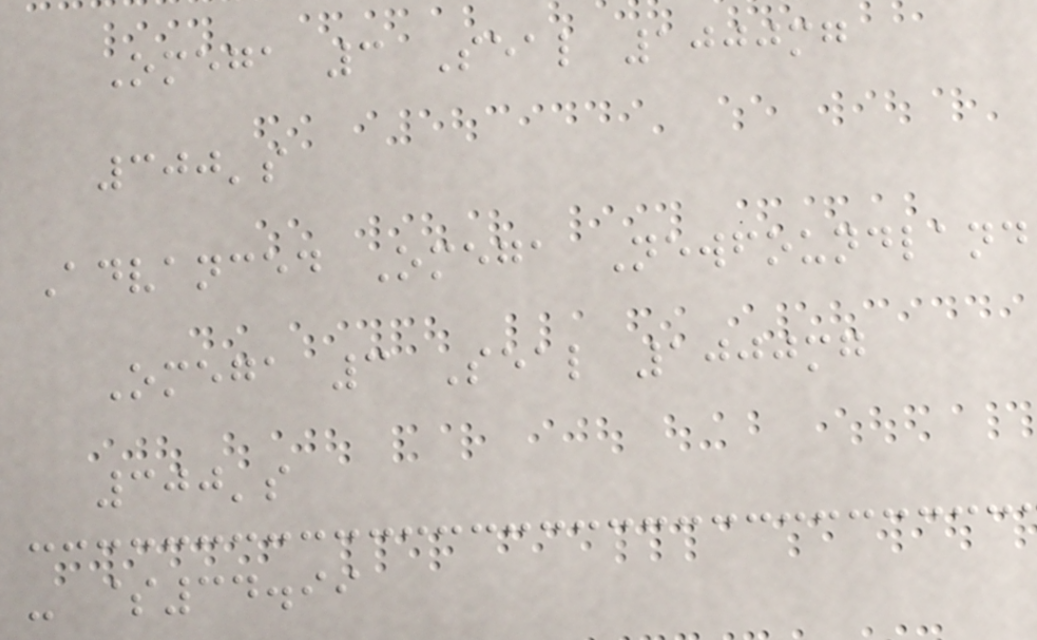Omega 3 Seal 1000mg
300's
Advanced Omega Newfoundland
Omega 3 Seal 1000mg
300's
- $34.99
